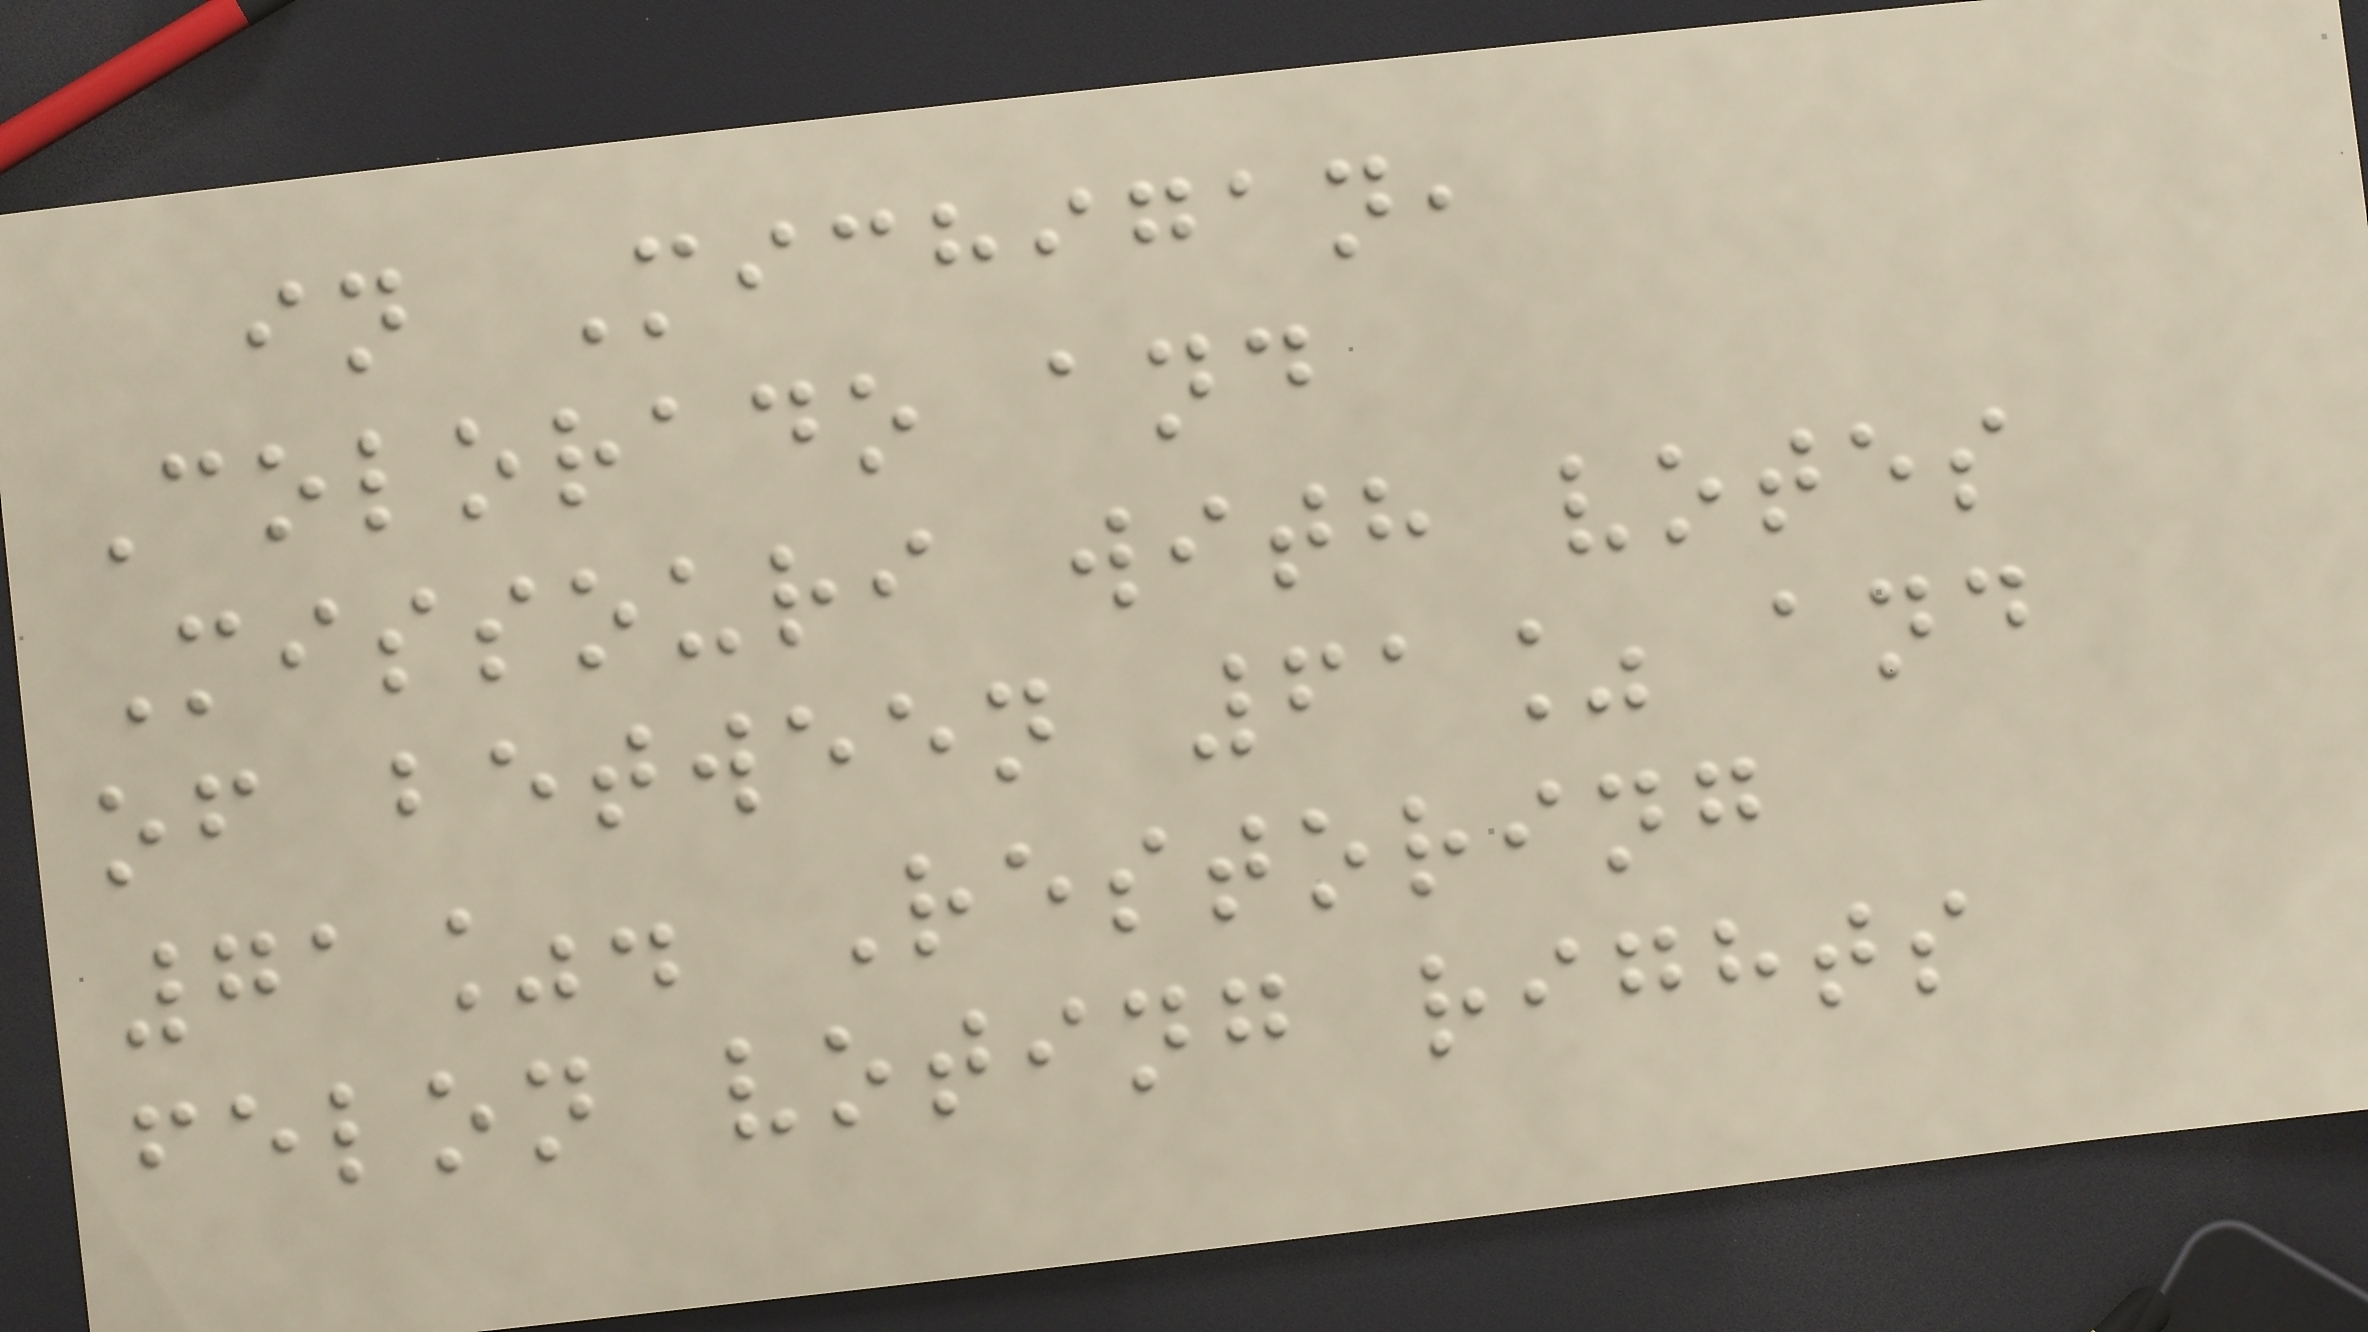in Michigan,
Colorado and
Missouri with votes
of between 61% and
71%. Restoring
felon voting rights
